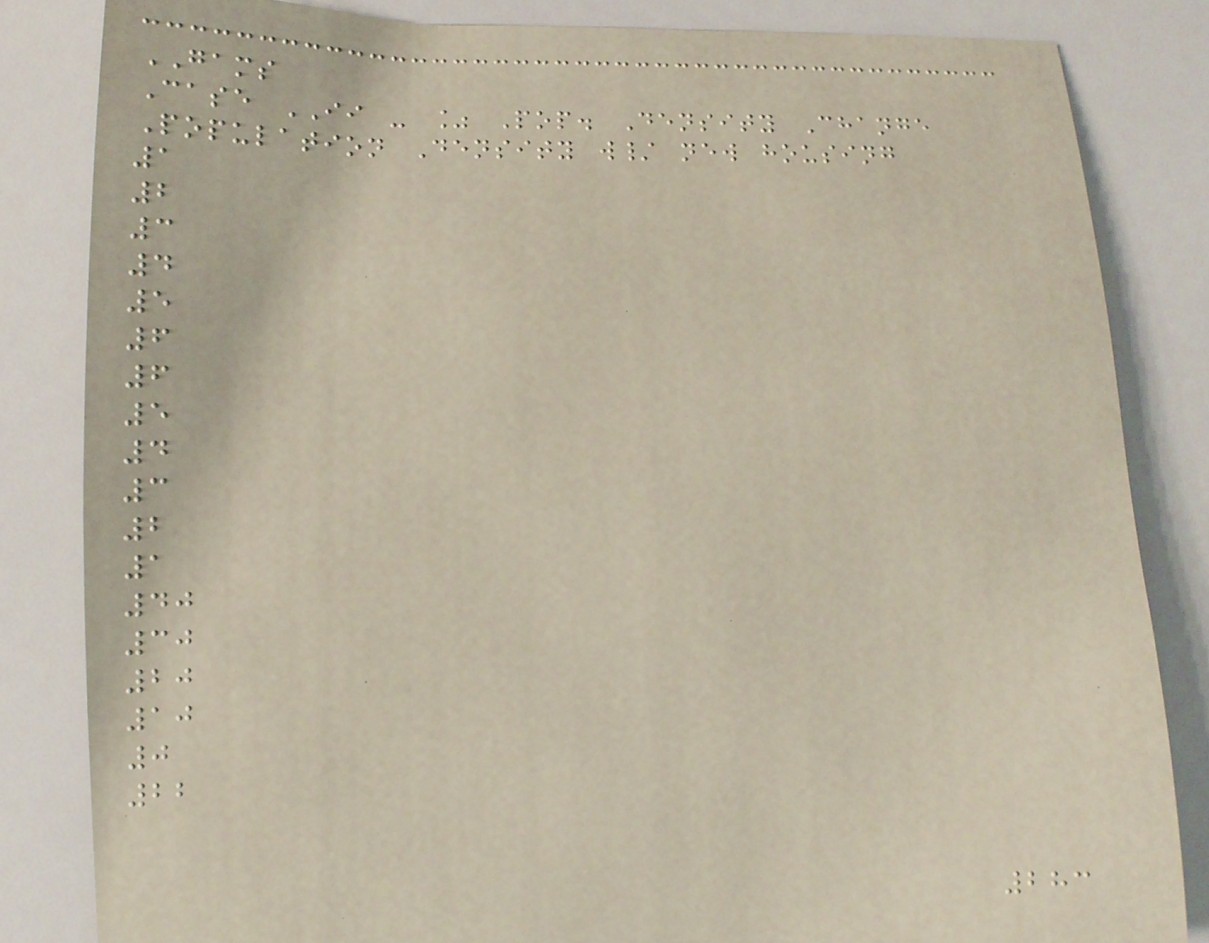GAMS
Case II - % Pop. Density Change
Population Density w/ new housing
1
2
3
4
5
6
6
5
4
3
2
1
40
30
20
10
0
22
283
